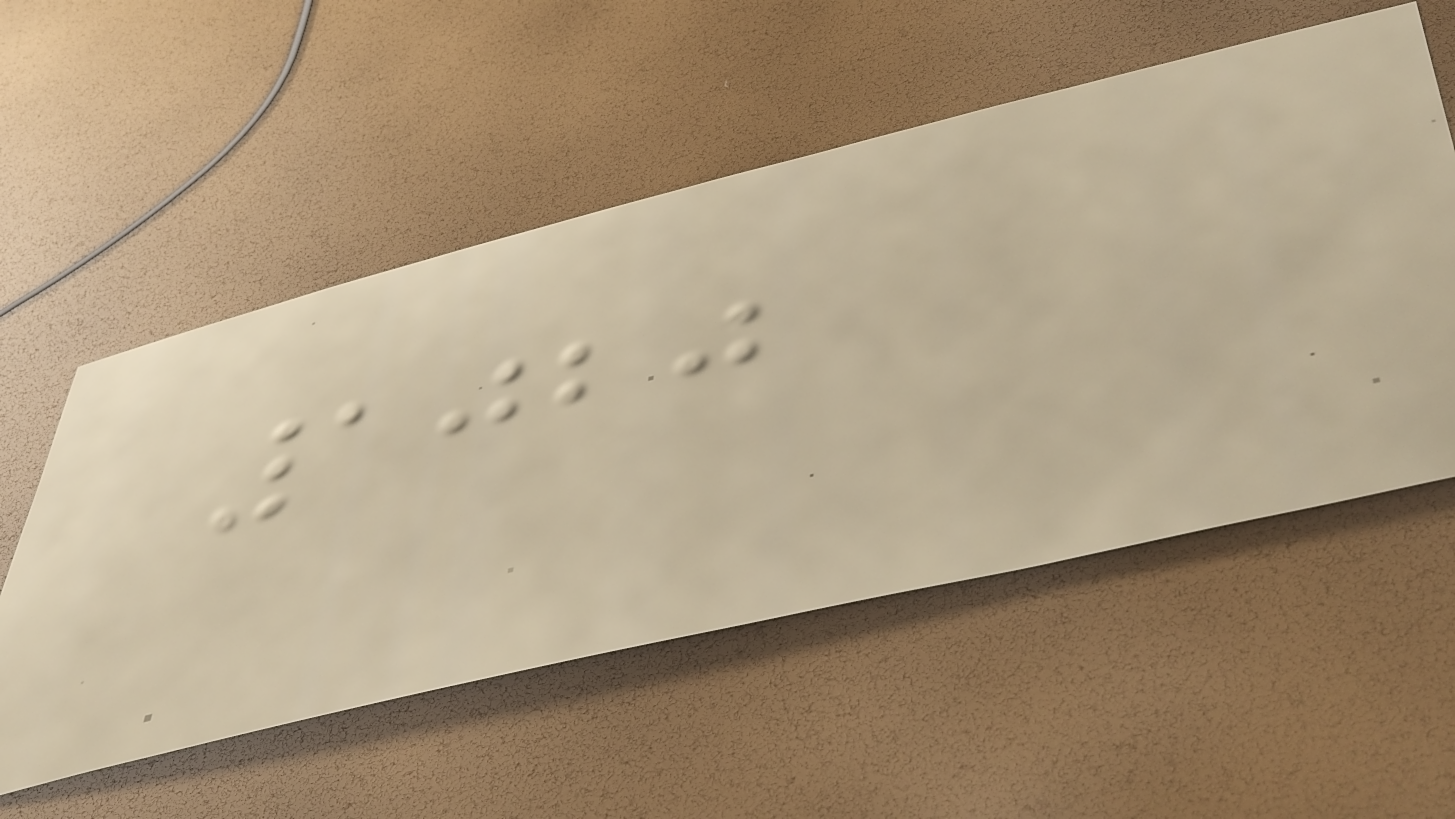1020
